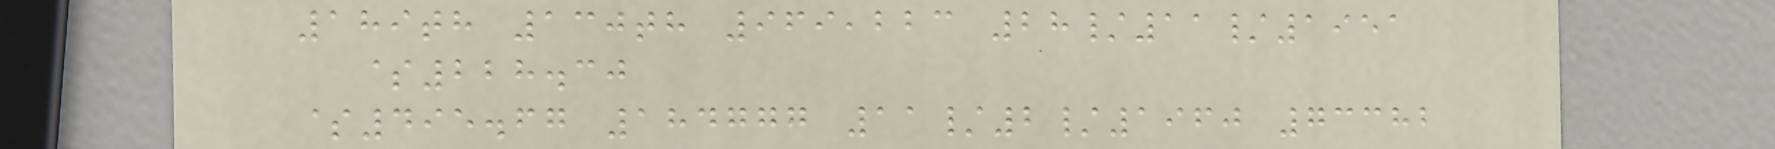189th 130th 969,223 28/11/1951
$228.30
$495.67 184777 11/2/1960 73382
